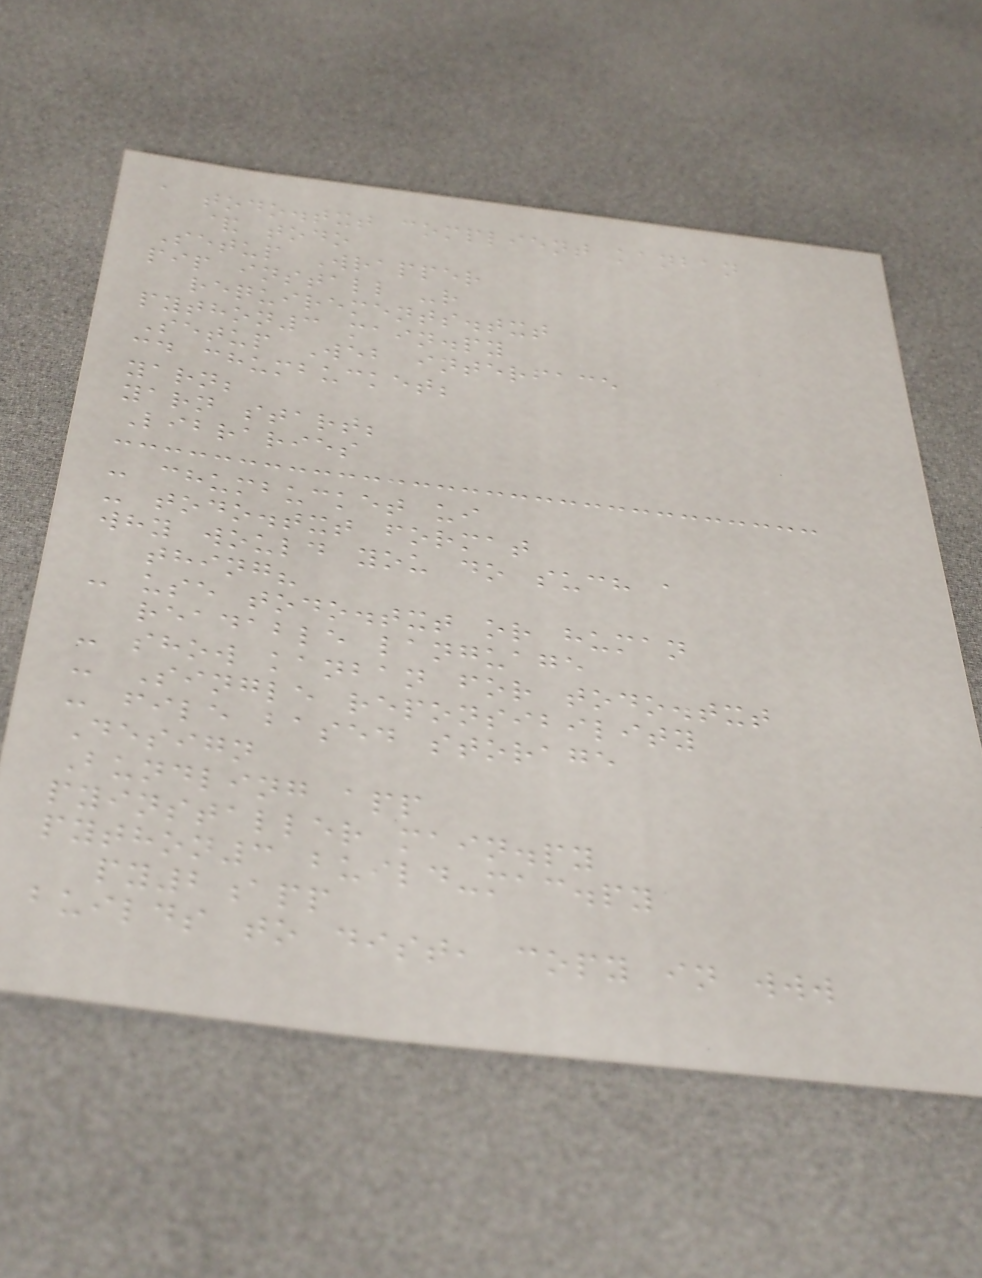a todo.txt complient kanban
& todo
Setup Wrapper
pip install -r
requirements.txt
python3 main.py
Setup Web interface
cd chumbucket;
yarn;
yarn start;
Libraries
- chumbucket ui
- todo.txt format
why would you do such a
thing?
- use todo.txt or human
readable language
- show kanban for todo.txt
- Single reponsibility
- file based storage
Design
Bundling app
pyinstaller main.py
python3 build-mac.py
py2app
builds to dist, copy in www
